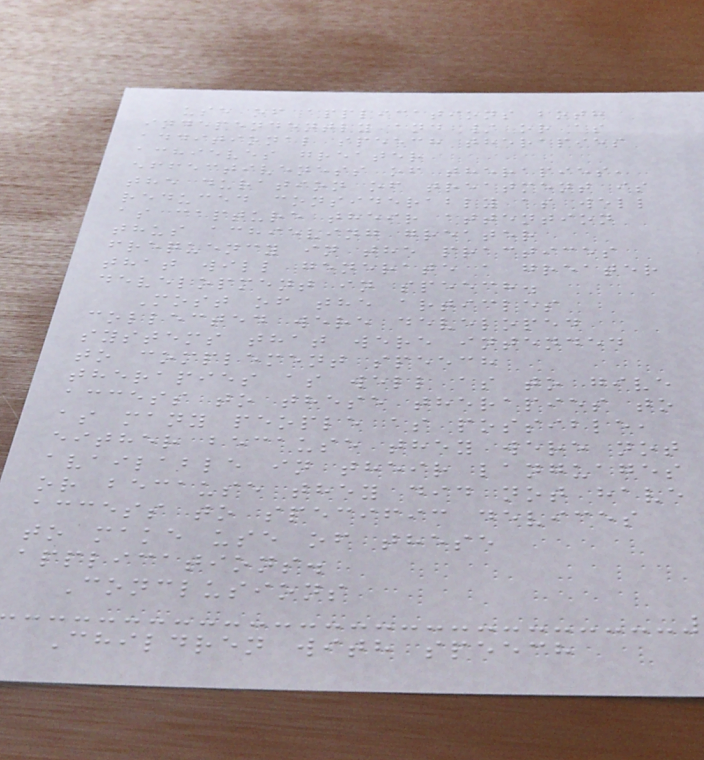use of applications both
independently and / or as
additional speech therapies
achieves greater
effectiveness of therapies,
the duration of treatment is
reduced considerably as well
as capture their attention
thus achieving greater
frequency in the practices
that will generate a greater
development in speech.
Most of the articles
collected were developed
systems that were intended
to complement speech
therapies as well as to give
access to these therapies to
as many people as possible,
either because they were not
available in their languages
or because they did not have
access to specific devices
to make use of these
applications.
Conclusions
Children with speech
